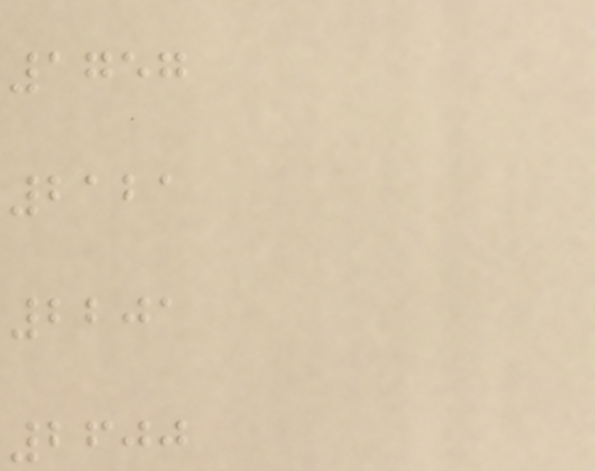1757
2121
2201
2600
